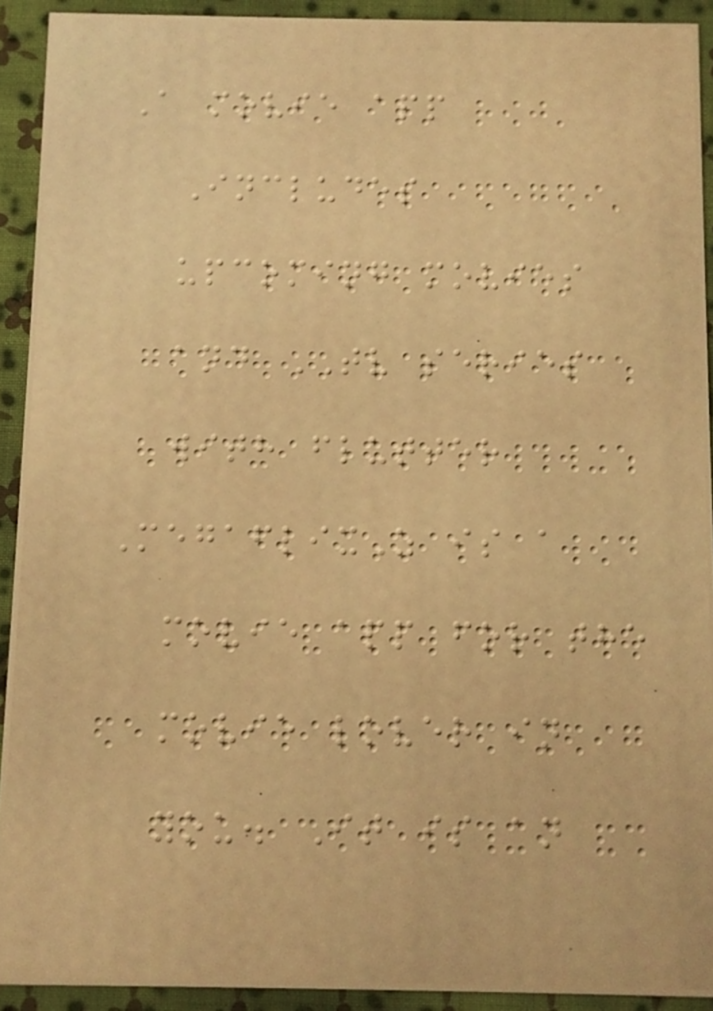A movie app
Includes
upcoming movies
and TV series
with flutter
MegaflixZ is a
movie app for the
movie lover in
you. It is an
